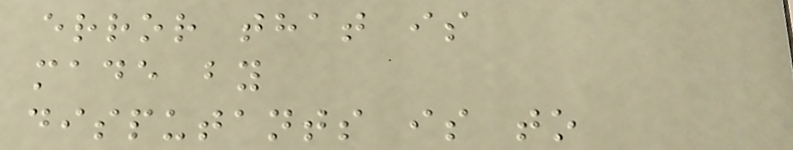error that is
made by
disputants is to
